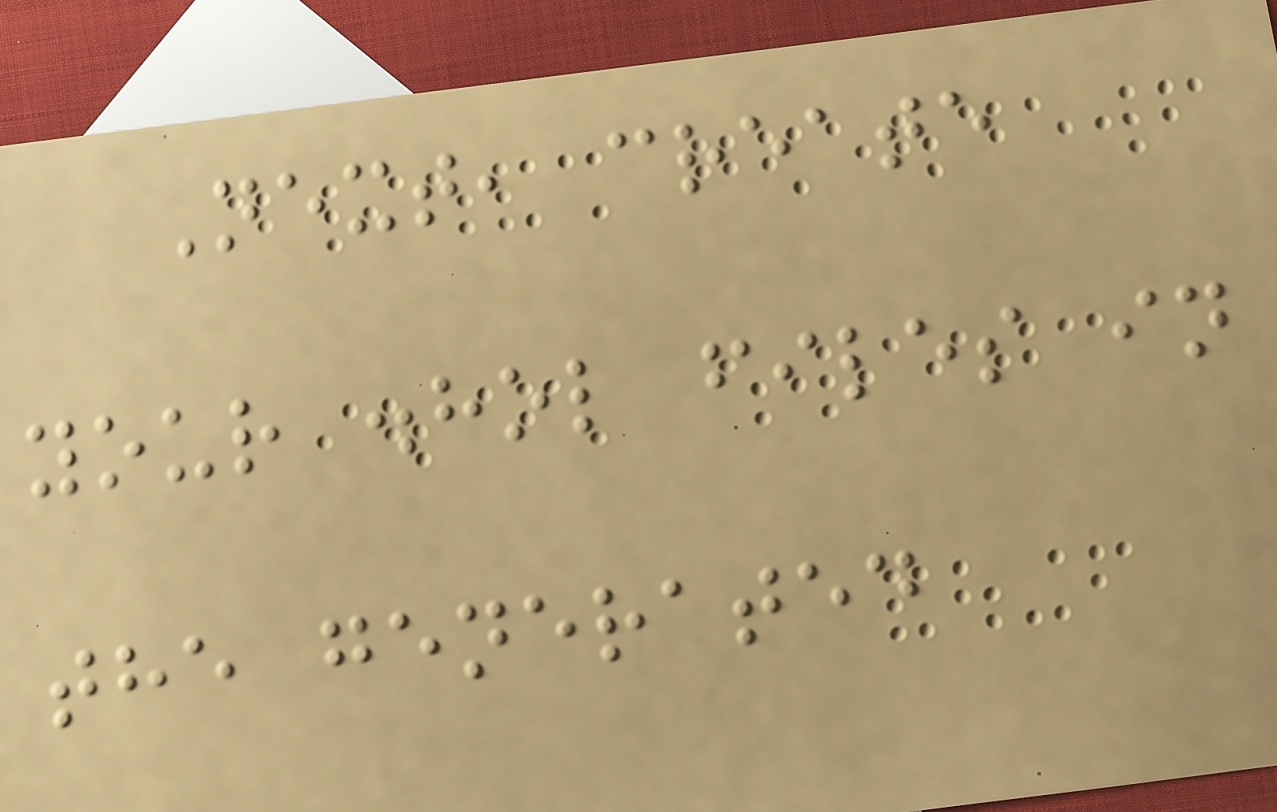Next, create
your .hol files in
the generated
